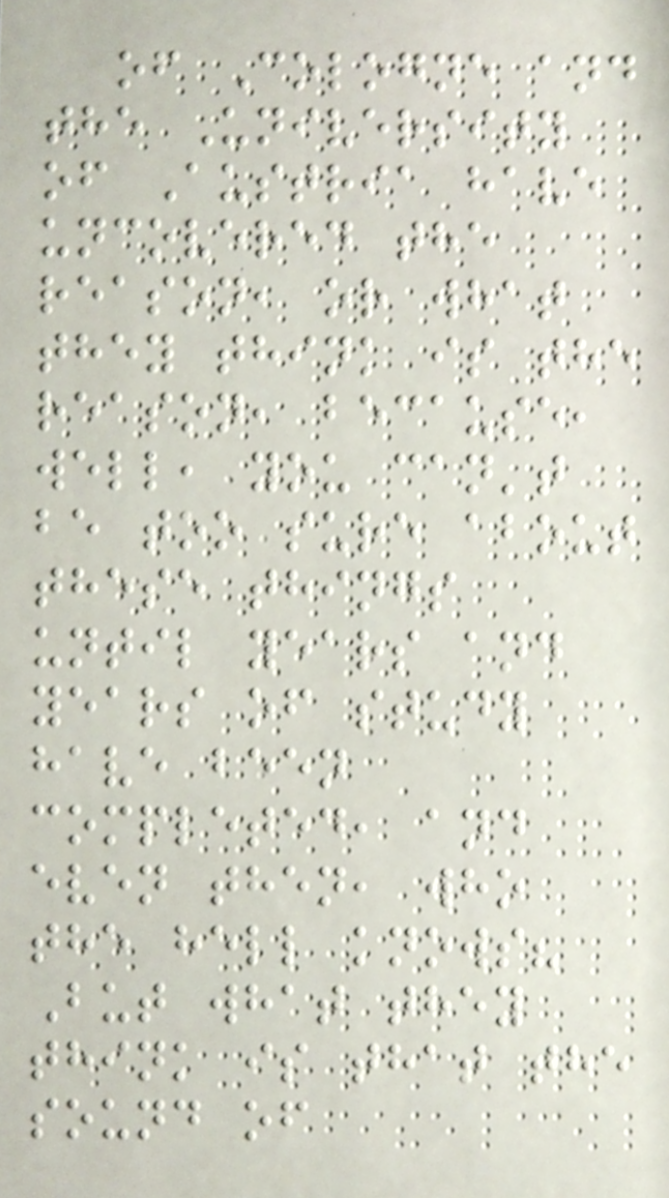of Cologne and
the University
of Austria have
uncovered the
reason, or what
they think is the
reason, because,
well, you can't
be too sure about
these things
until years and
years of study
have been
completed, and
even then, who
the hell knows?
But what they
think is that the
sound of
